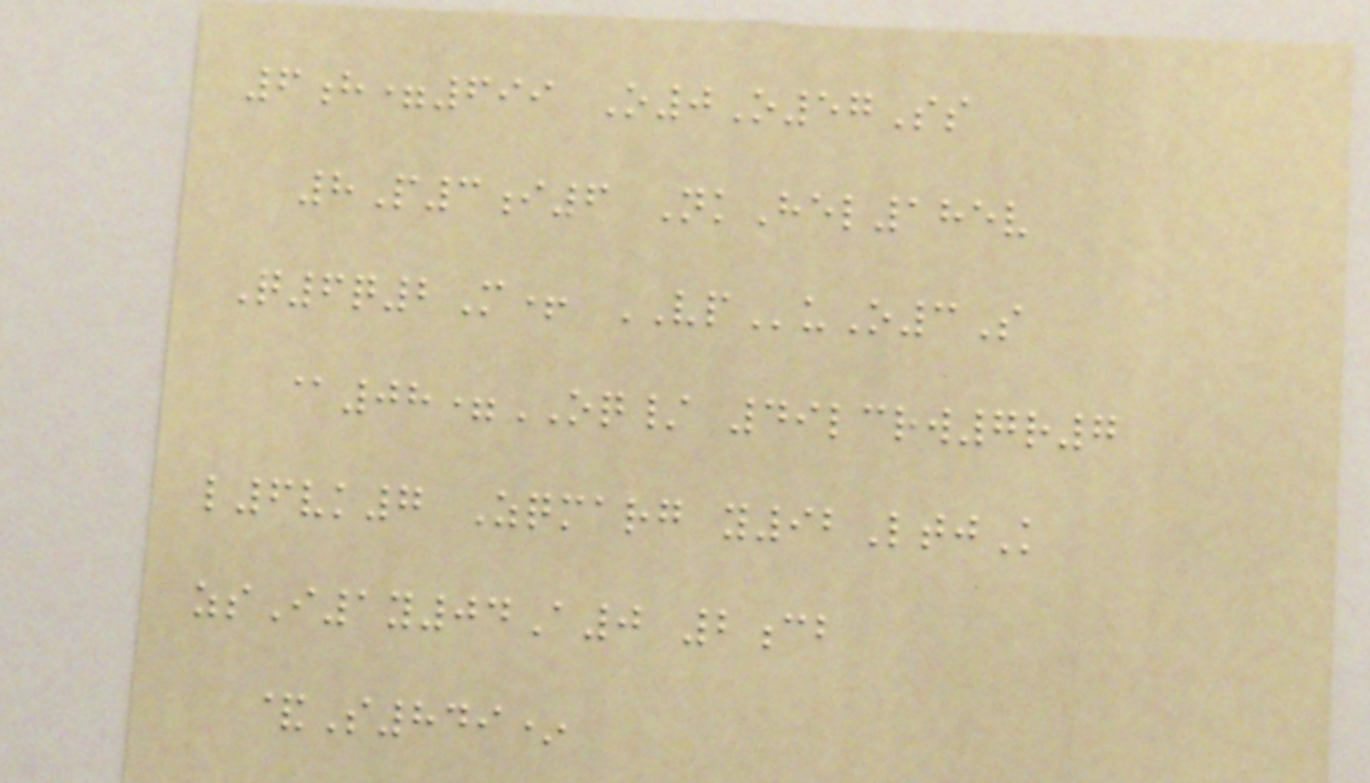6h=699 O0O57Ss
8P3i6 NkHel185v
Q6q2M+ VPuO3S
@08=OQ/ 49lcrw7r7
l6vk7 Zqmarg y92LtjK
zsI1y04A0 2cb
&S849*
